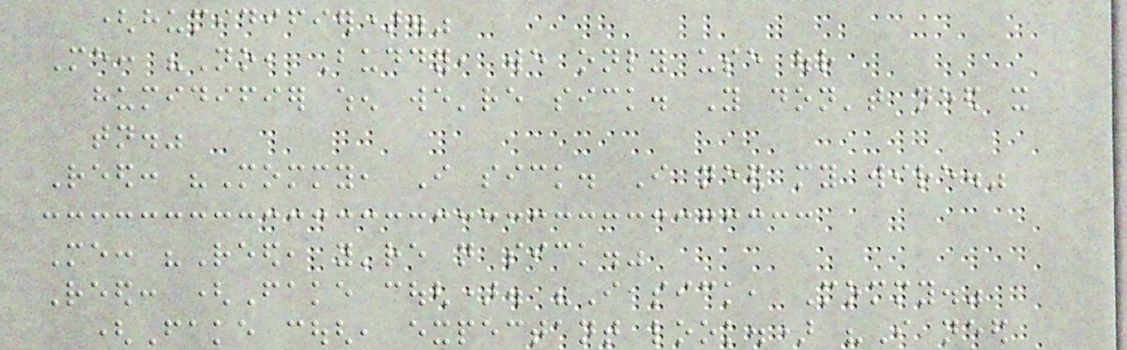(humidifier)."
Me: "No, Buddy, we only use our
humidifier when we're sick. You don't need it
tonight."
Reed: "Mommy, I sick. I need my wire."
Me: "Reed, you're not sick."
Reed: (Fake cough). "I sick, Mommy."
(Fake cough, expectant look.) "I need
